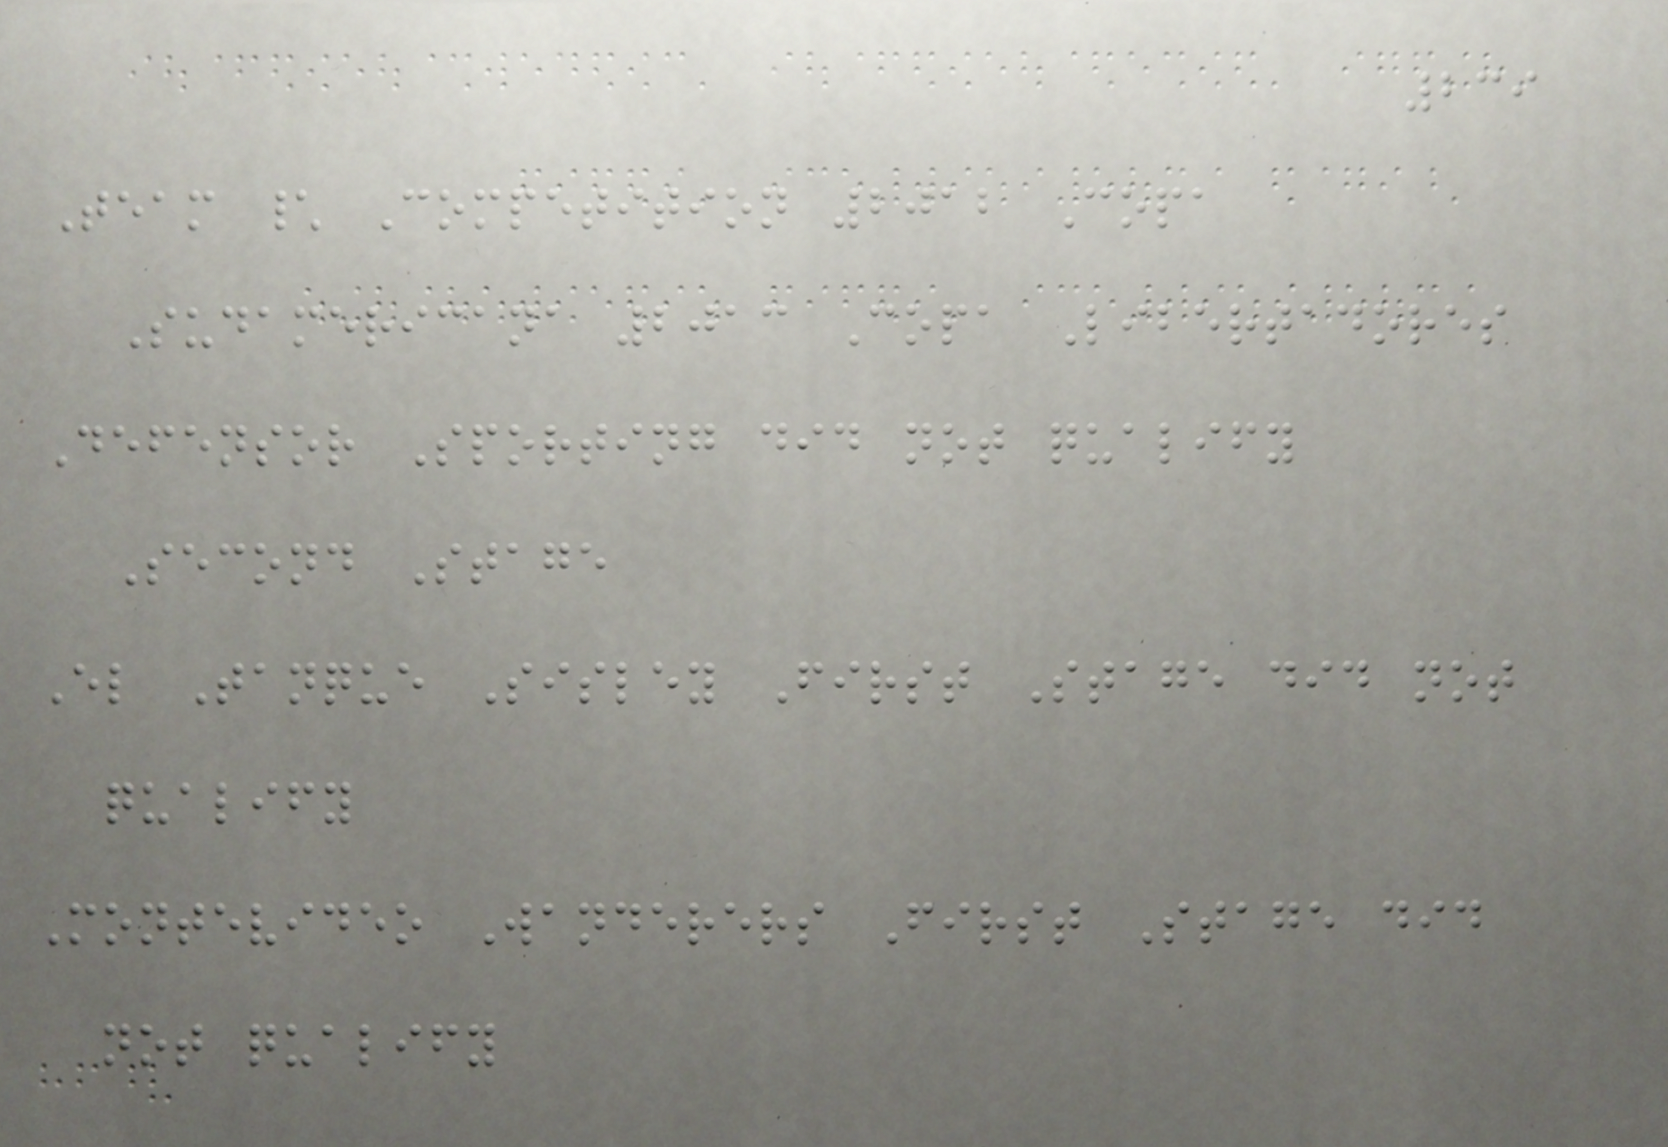239
Team \ Competition 2012 Copa
Sudamericana 2013 Copa Libertadores
Defensor Sporting did not qualify
Second Stage
El Tanque Sisley First Stage did not
qualify
Montevideo Wanderers First Stage did
not qualify
